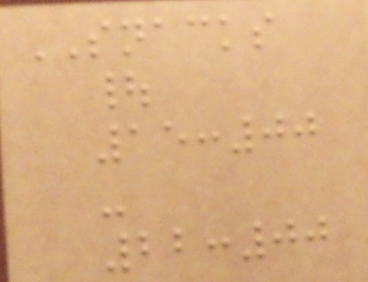SNACKS
|
15:00
-
22:00
